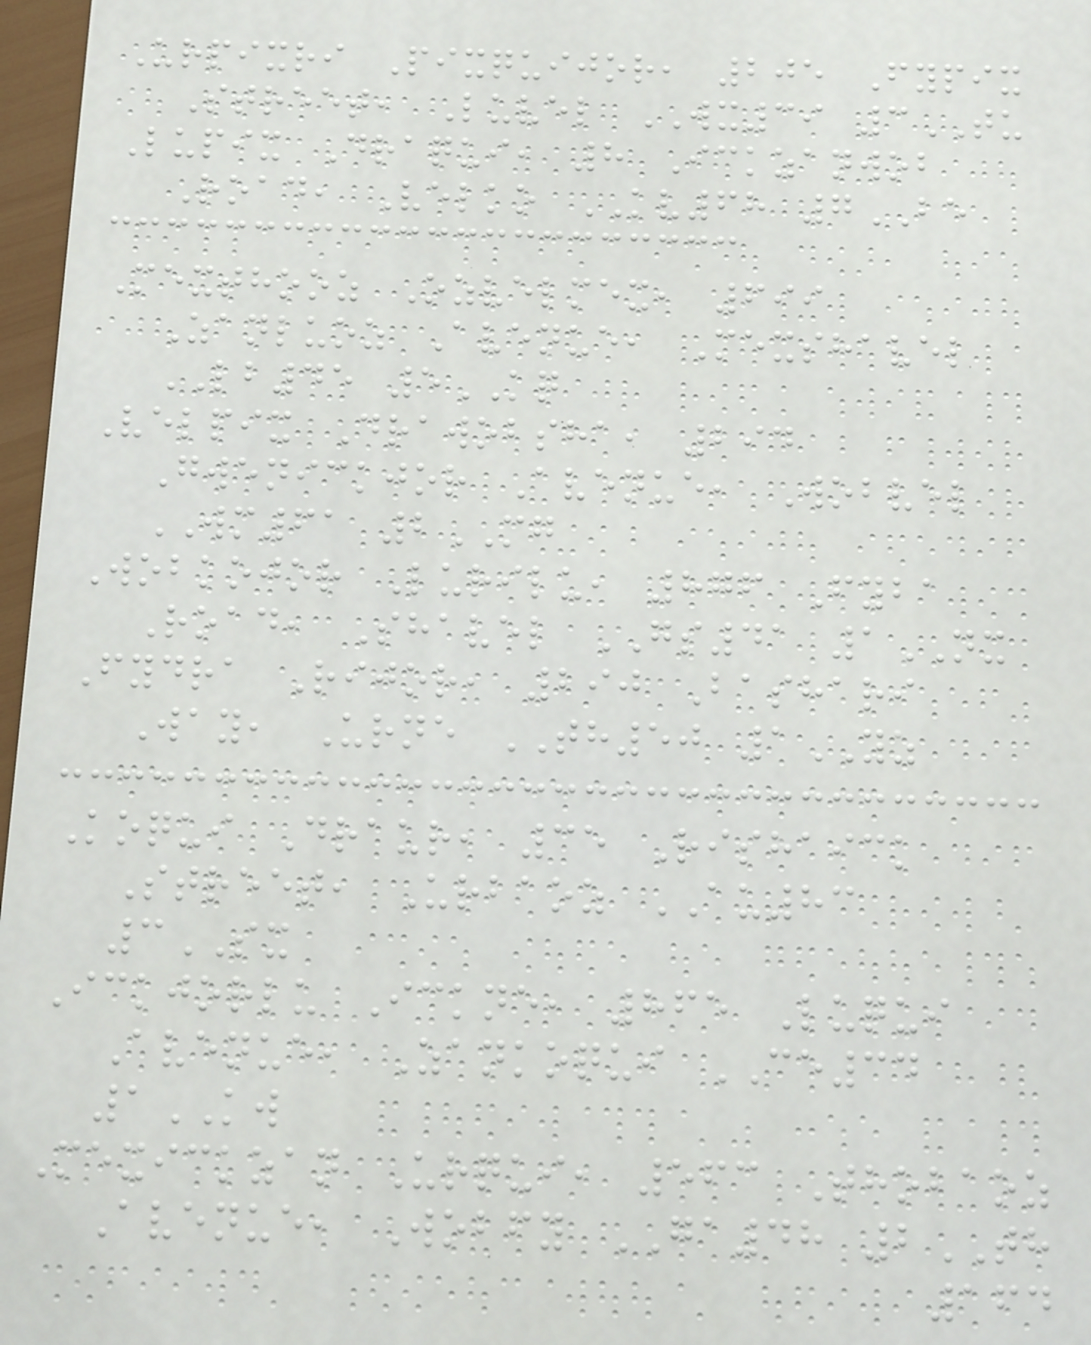Urpixri Pixquijor, 205 Fypix
Street, Luvel WX39 3TU
Lupix Draqui, 8 Ickzanwob
Road, Velko KV68 7BE
Mexthooz Ozvelmex, 699
Zanluoz Avenue, Mexshavel
LB45 5KQ
Velpix Drawobsha, 294
Gwenickjor Avenue, Wobvel
WM61 2MG
Wobkojor Lurilu, 876 Fyba
Road, Shavel GS41 1NX
Fydra Rijor, 290 Bashari
Way, Urne TH50 1YZ
Koqui Draur, 35 Rishaick
Street, Urbaoz AU83
3SX
Ickjorlu Ickne, 865 Luqui
Avenue, Zankoqui CE34
1KW
Mexickzan Urqui, 563 Thobaoz
Avenue, Wobfy GA48 2TH
164
